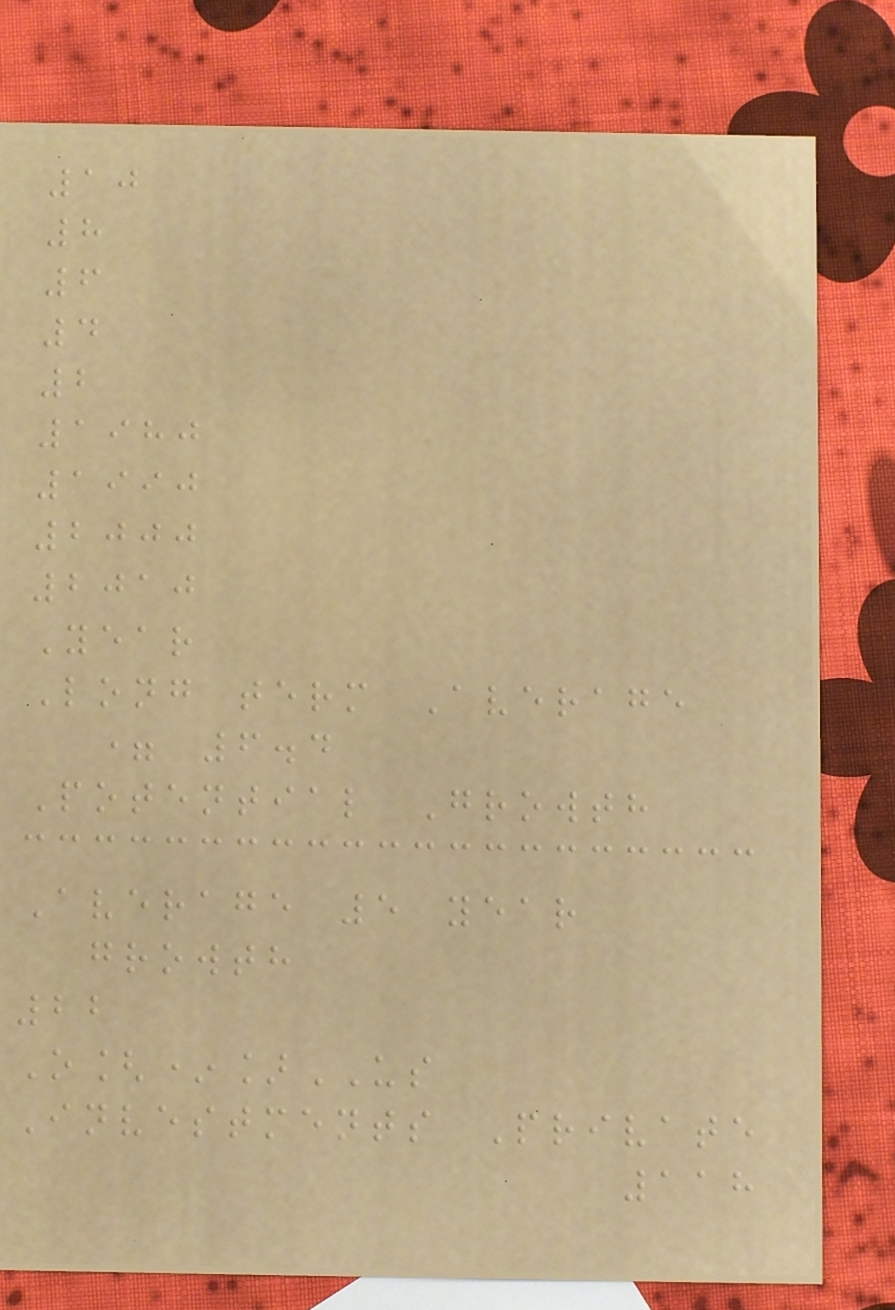10
8
6
4
2
1980
1990
2000
2010
Year
Long term Average
= 6.4
Potential Growth
Average 5 year
growth
22
O[*]US
Investments Private
118
